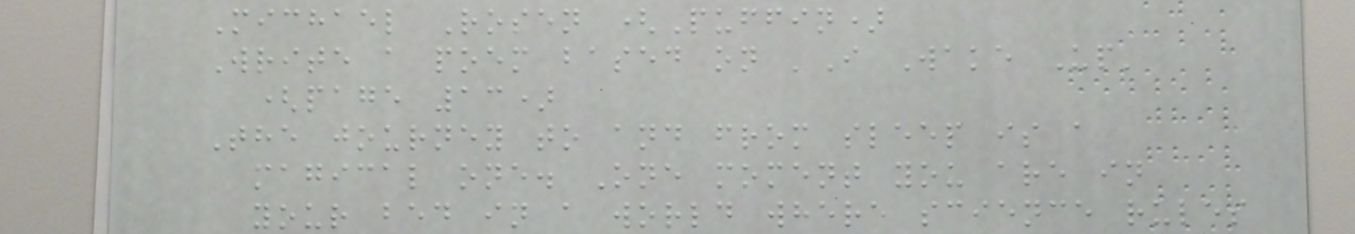Michael Rosen (Puffin)
Write a poem based on 'I Wake Up'
(page 13)
The journey to and from sleep is a
magical one. One moment you are in
your bed in a world where science rules
